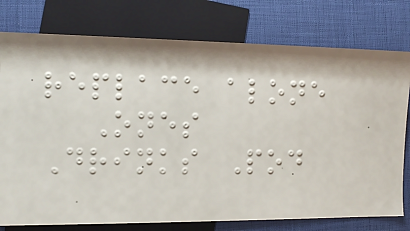replace alone
Ones
Drinks Pod
